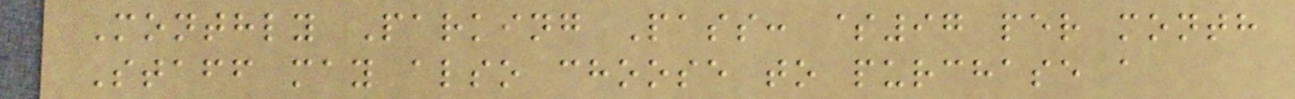Monthly Parking Pass: $97 per month
Staff may also choose to purchase a
